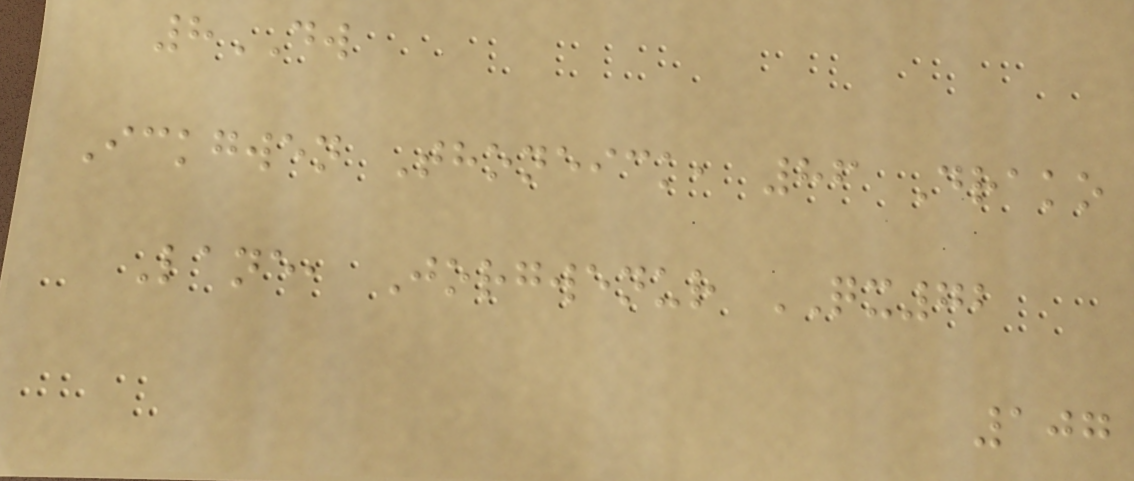8DW
Ickgwen Thoneick, 86 Drako
Lane, Jorgwenur QX72
107
